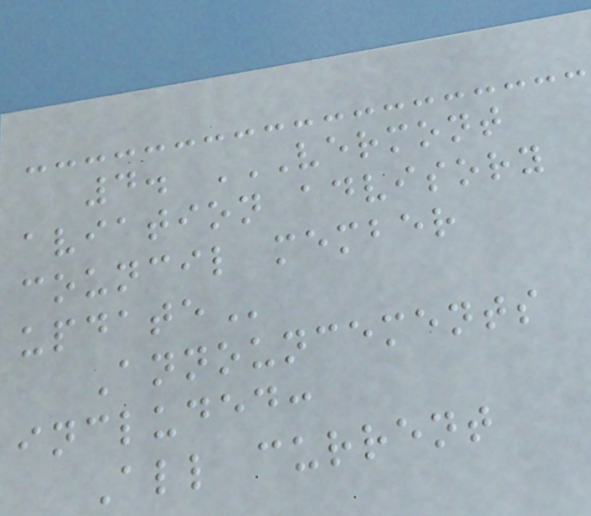4. VERMONT
AVIATION ADVISORY
COUNCIL MEMBER
UPDATE
Announcements
included:
All current
